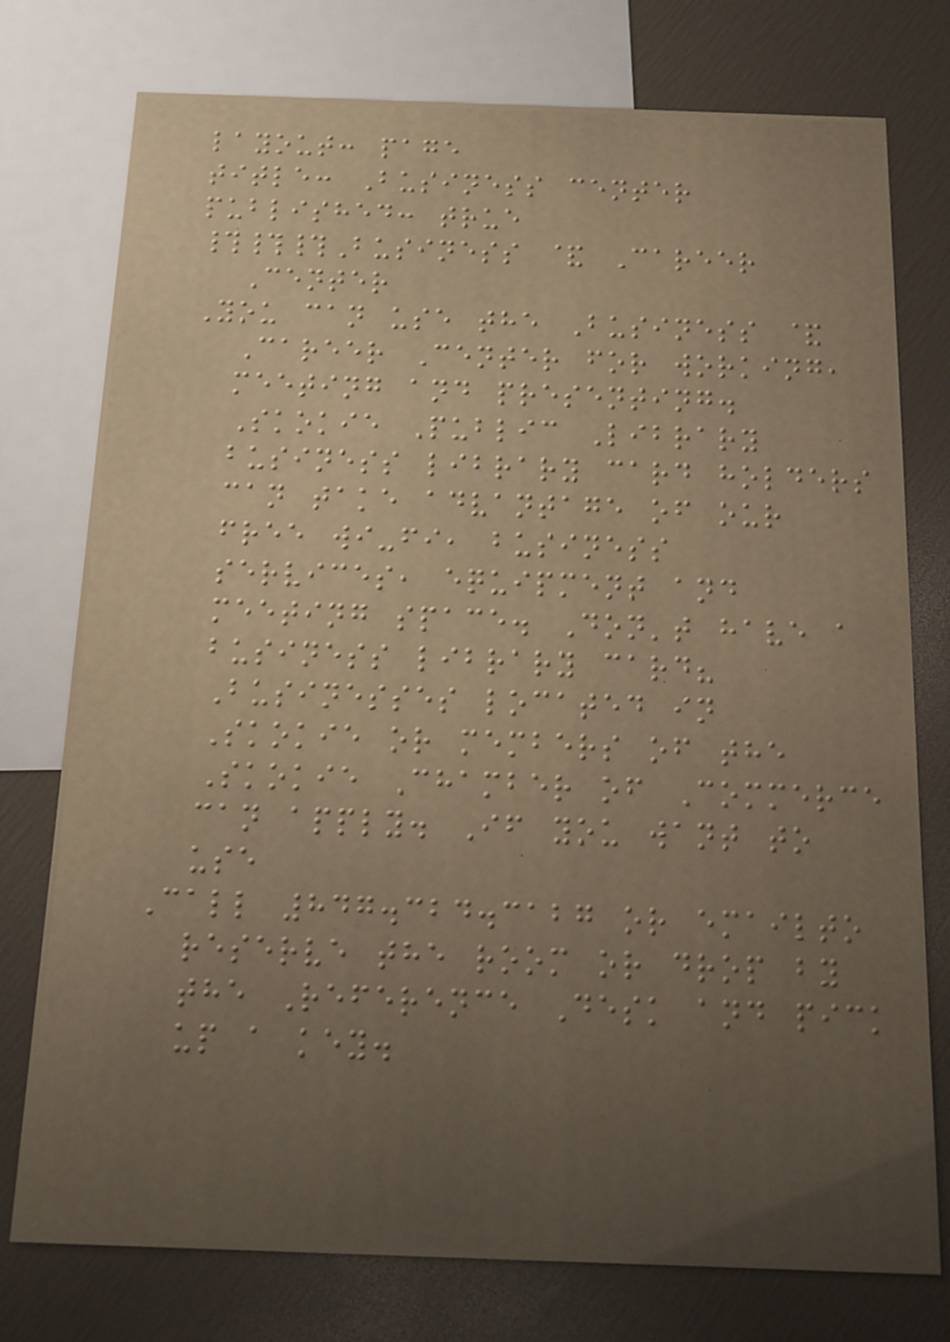layout: page
title: Business center
published: true
###Business & Career
Center
You can use the Business &
Career Center for working,
meeting and presenting.
Skokie Public Library
business library card holders
can take advantage of our
free wi-fi, business
services, equipment and
meeting space. Don't have a
business library card?
Businesses located in
Skokie or members of the
Skokie Chamber of Commerce
can apply. If you want to
use
Call 847.324.3127 or emailto
reserve the room or drop by
the Reference Desk and pick
up a key.
